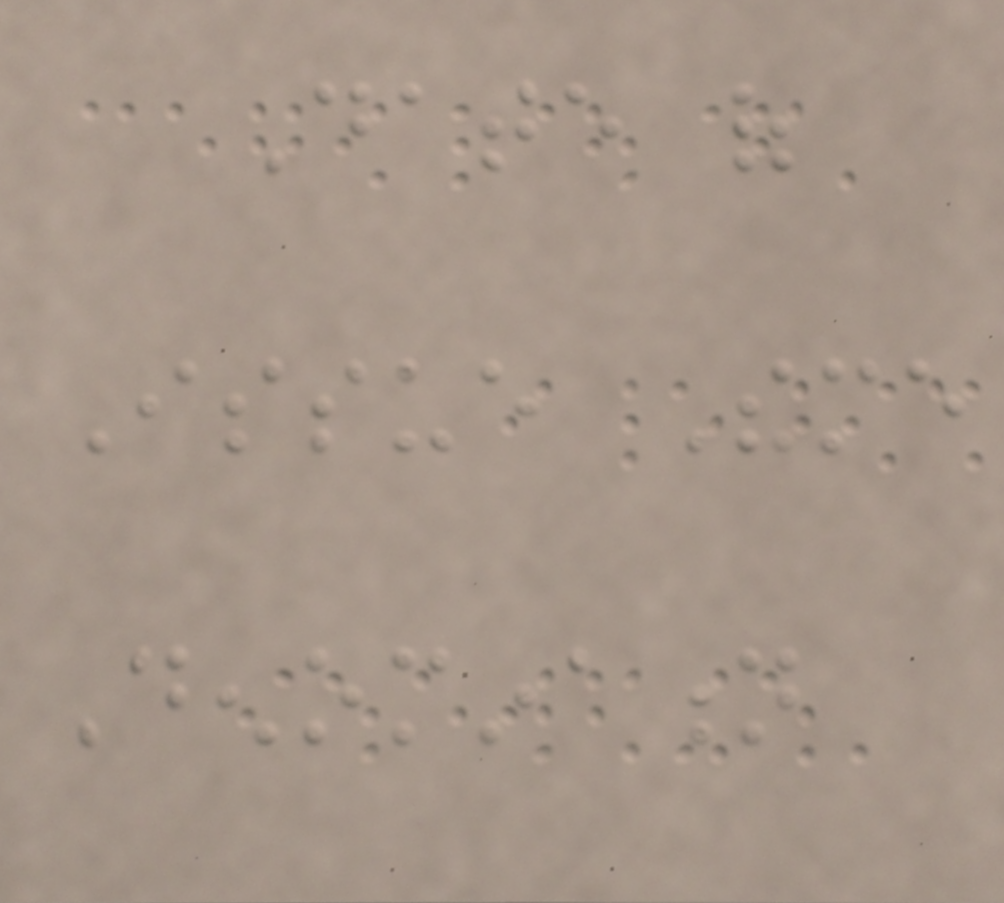Date of
Issue Theme
Denomination
